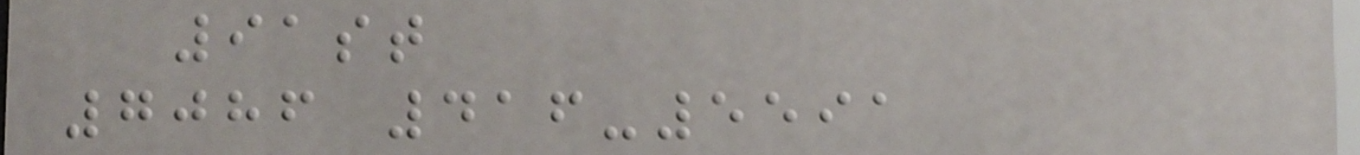91st
7086 416-5591
